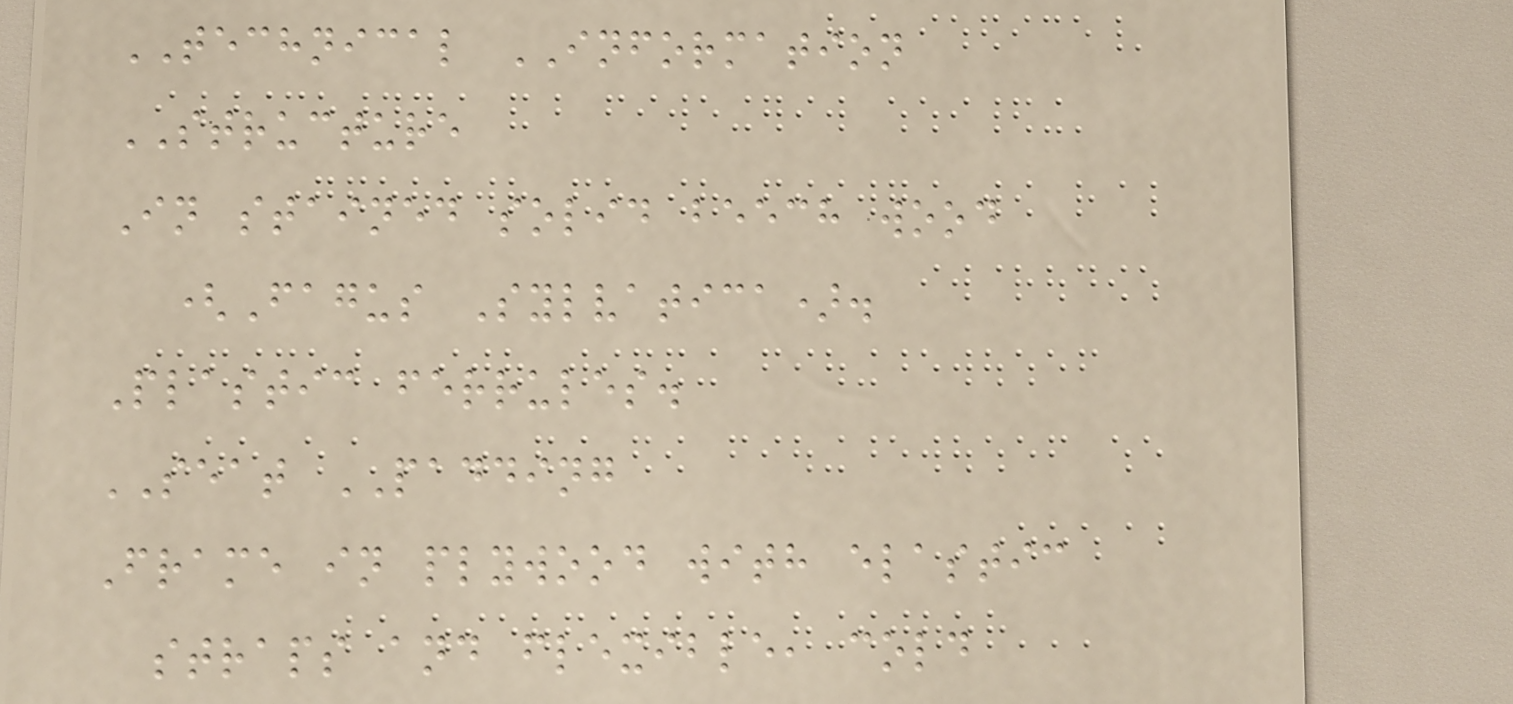TECHNICAL INFORMATION
STRUCTURE
In stained solid beech wood
(Fagus Sylvatica).
Plastic ferrules.
SEAT PADDING
Frame in plywood with elastic
straps and flexible, cold
